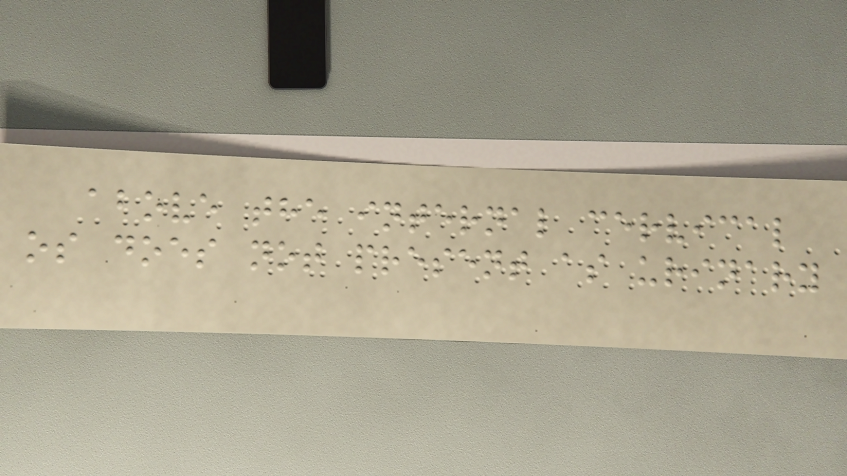above the internal cervical
os does not present as urinary
